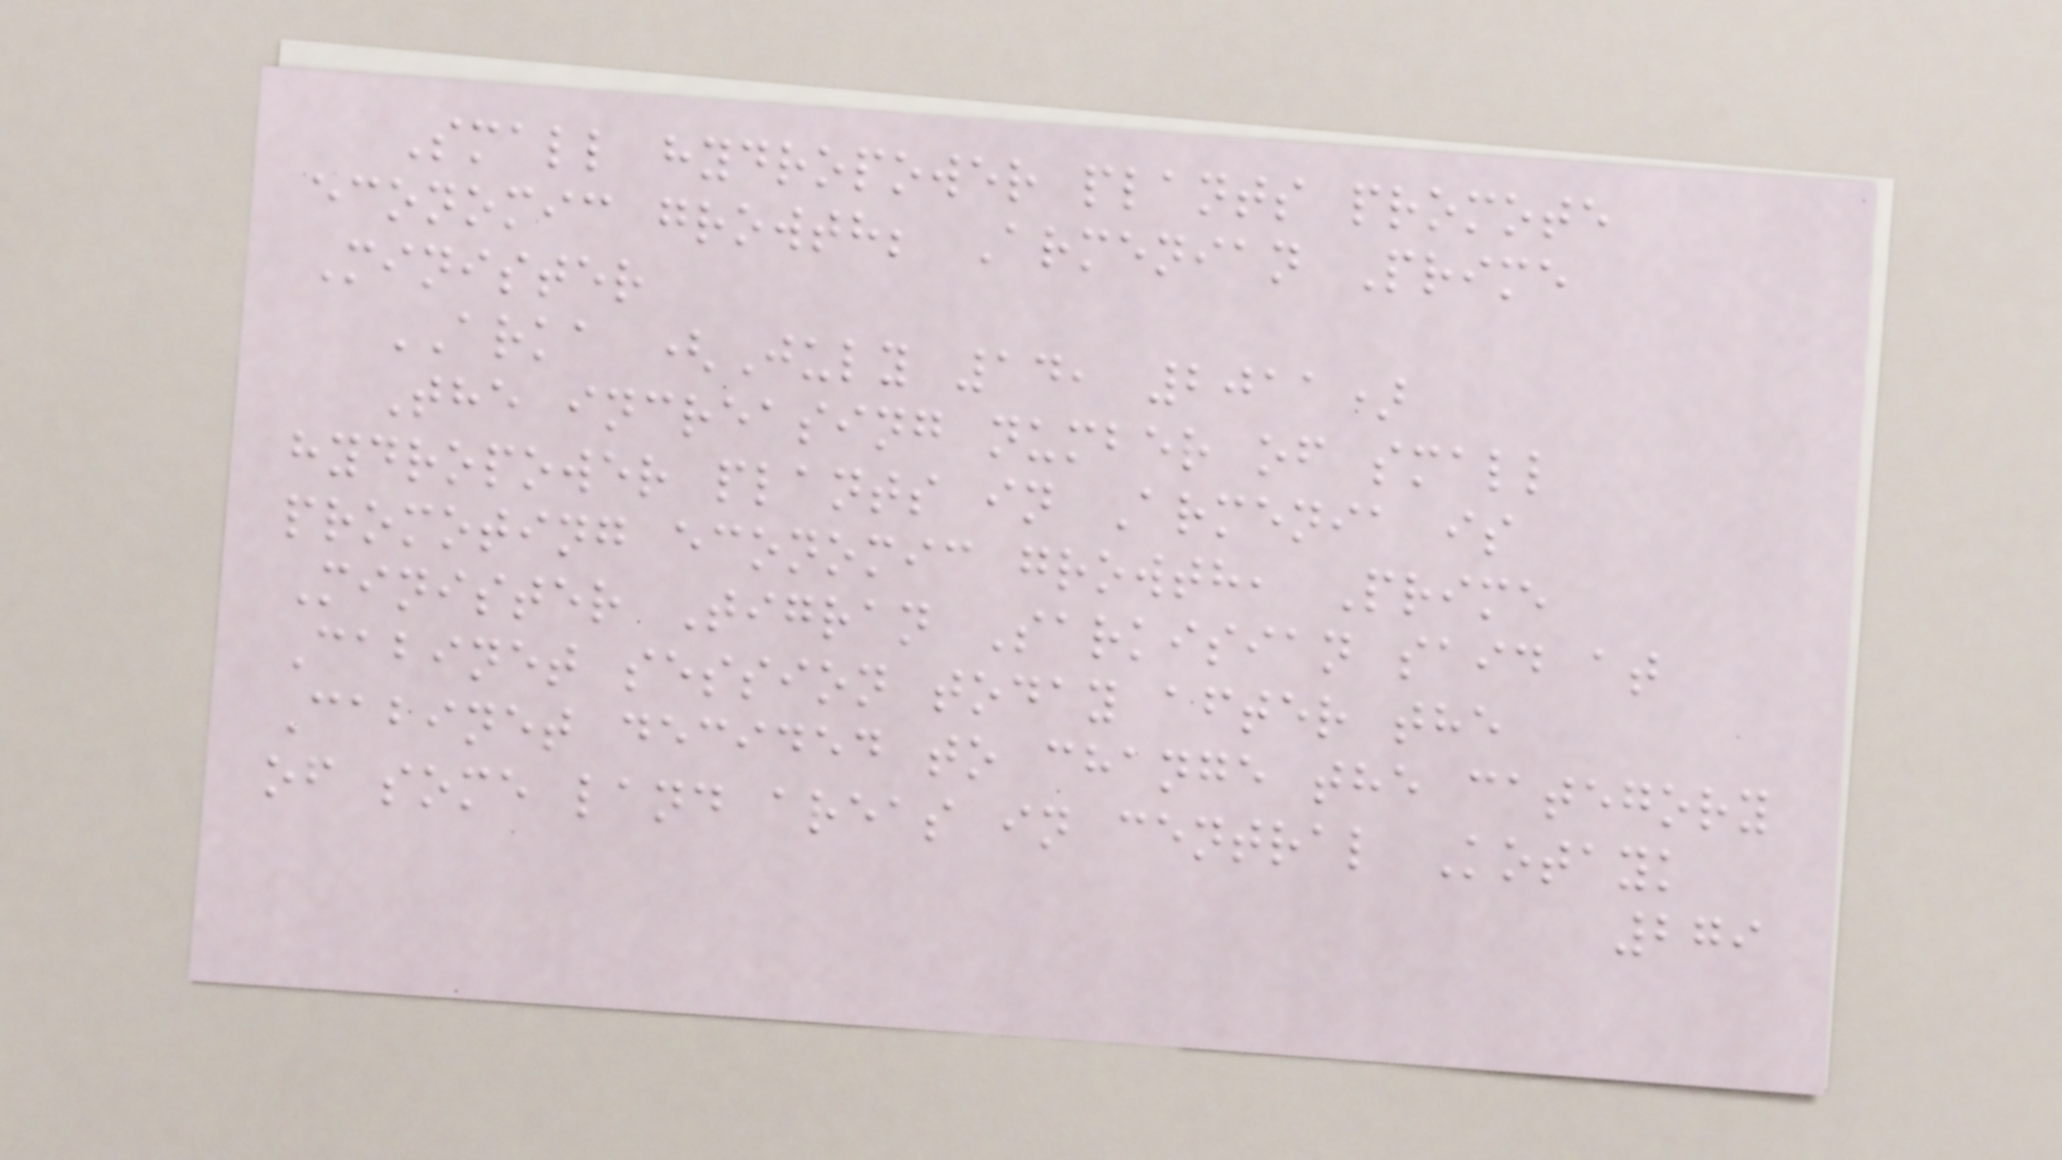Small hydropower plants promote
economic growth; Armenian Prime
Minister
ARKA (July 14, 2011)
The increasing number of small
hydropower plants in Armenia is
promoting economic growth, Prime
Minister Tigran Sarkisian said at
Cabinet session today after the
Cabinet decided to change the category
of some land areas in central Kotayk
279
